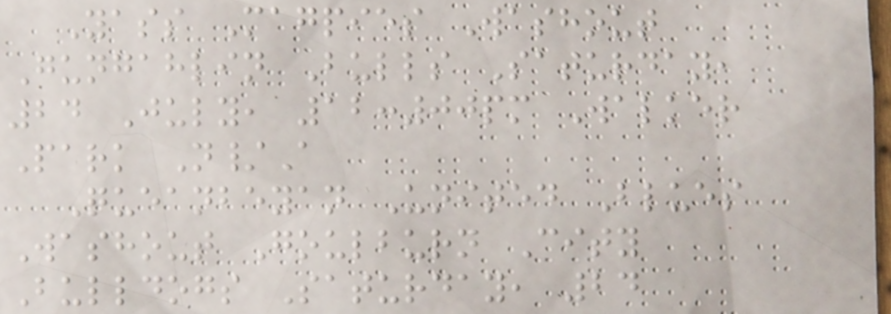Yass Magpies Washout
Gungahlin Bulls Saturday,
24 July, 12:00pm Walker
Park N/A
Queanbeyan United Blues
Washout Goulburn City
Bulldogs Saturday, 24
